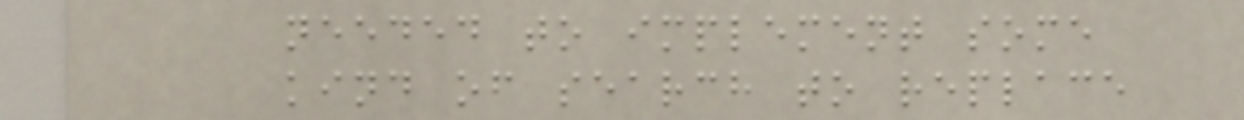needed to implement some
kind of search to replace
